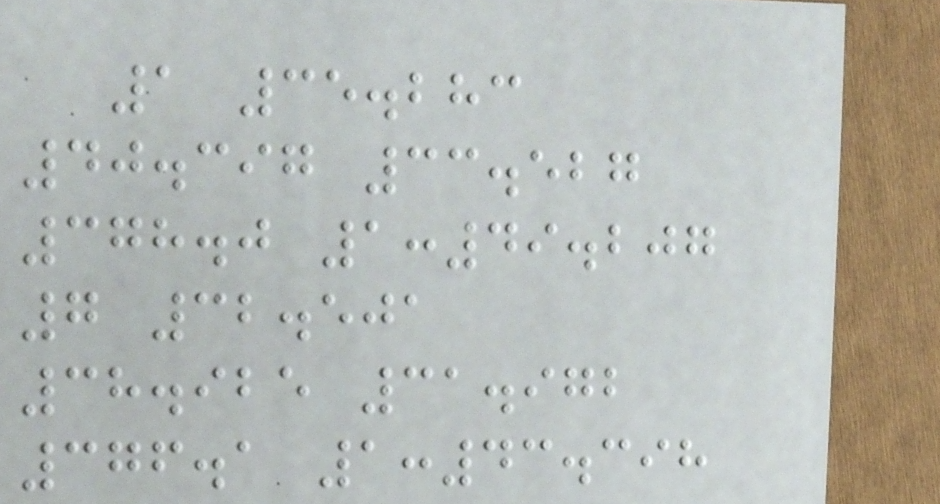1 35.283
40.397 33.527
378.0 1:49.207
7 32.501
38.925 31.972
376.1 1:43.398
